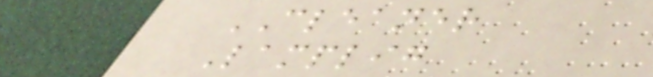CLEANER
Lamplig
